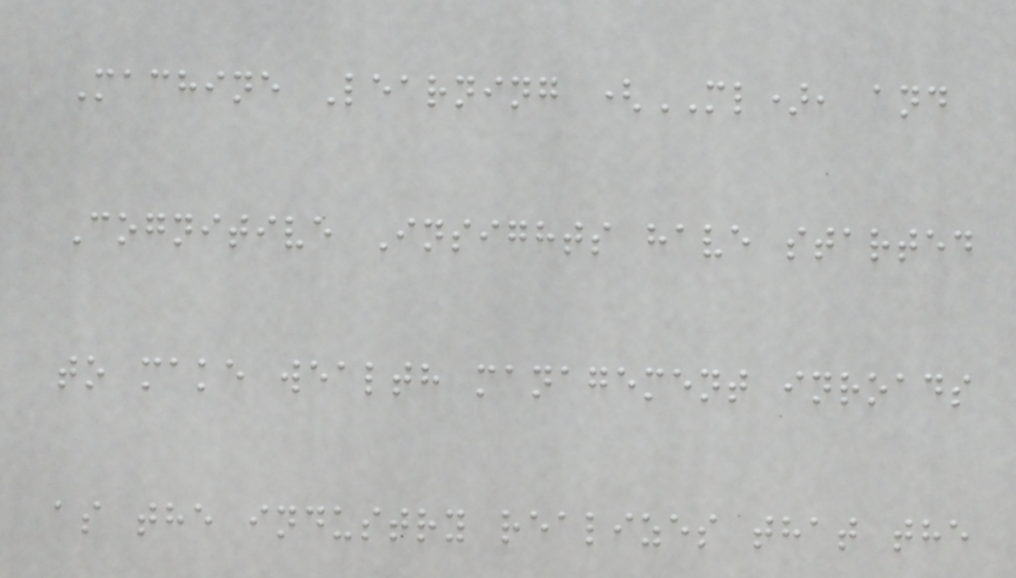Machine Learning (ML), and
Cognitive Insights have started
to make wealth management inroads
as the industry realizes that the
